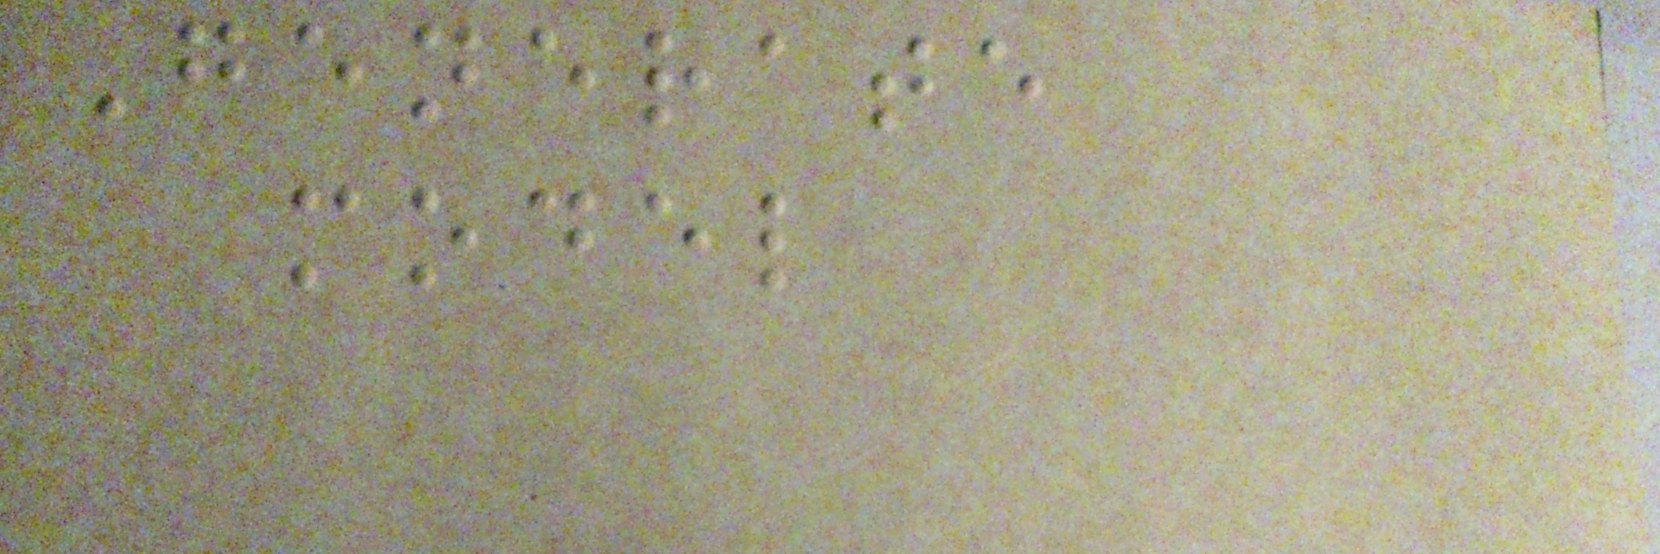Generate
model
